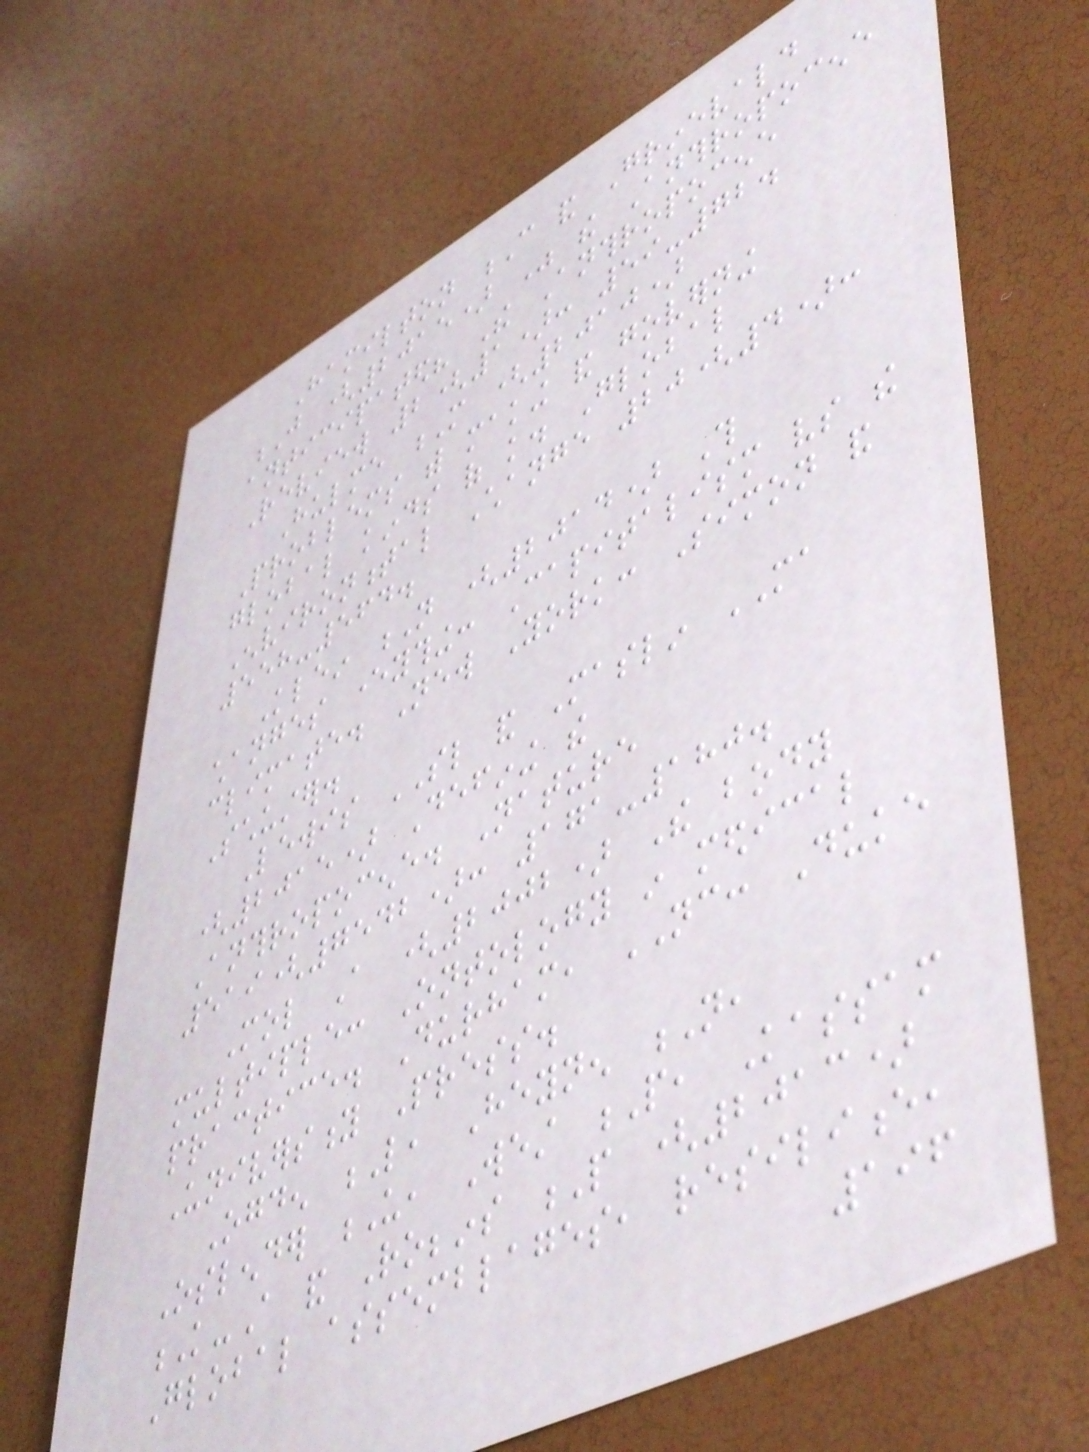Hamilton C and Grinevald
J (2015) Was the Anthropocene
anticipated? The Anthropocene
Review 2(1): 59-72.
Hulme M (2010)
Problems with making and governing
global kinds of knowledge. Global
Environmental Change 20(4):
558-564.
Klein N (2014) This
changes everything: Capitalism vs the
climate. New York: Simon and
Schuster.
Lewis SL and Maslin MA
(2015) Defining the
Anthropocene. Nature
519(7542): 171-180.
Mol A (2002) The body
multiple: Ontology in medical
practice. Durham, NC: Duke
University Press.
Ogden L, Heynen N,
Oslender U, West P, Kassam
K-A and Robbins P (2013)
Global assemblages, resilience,
196
